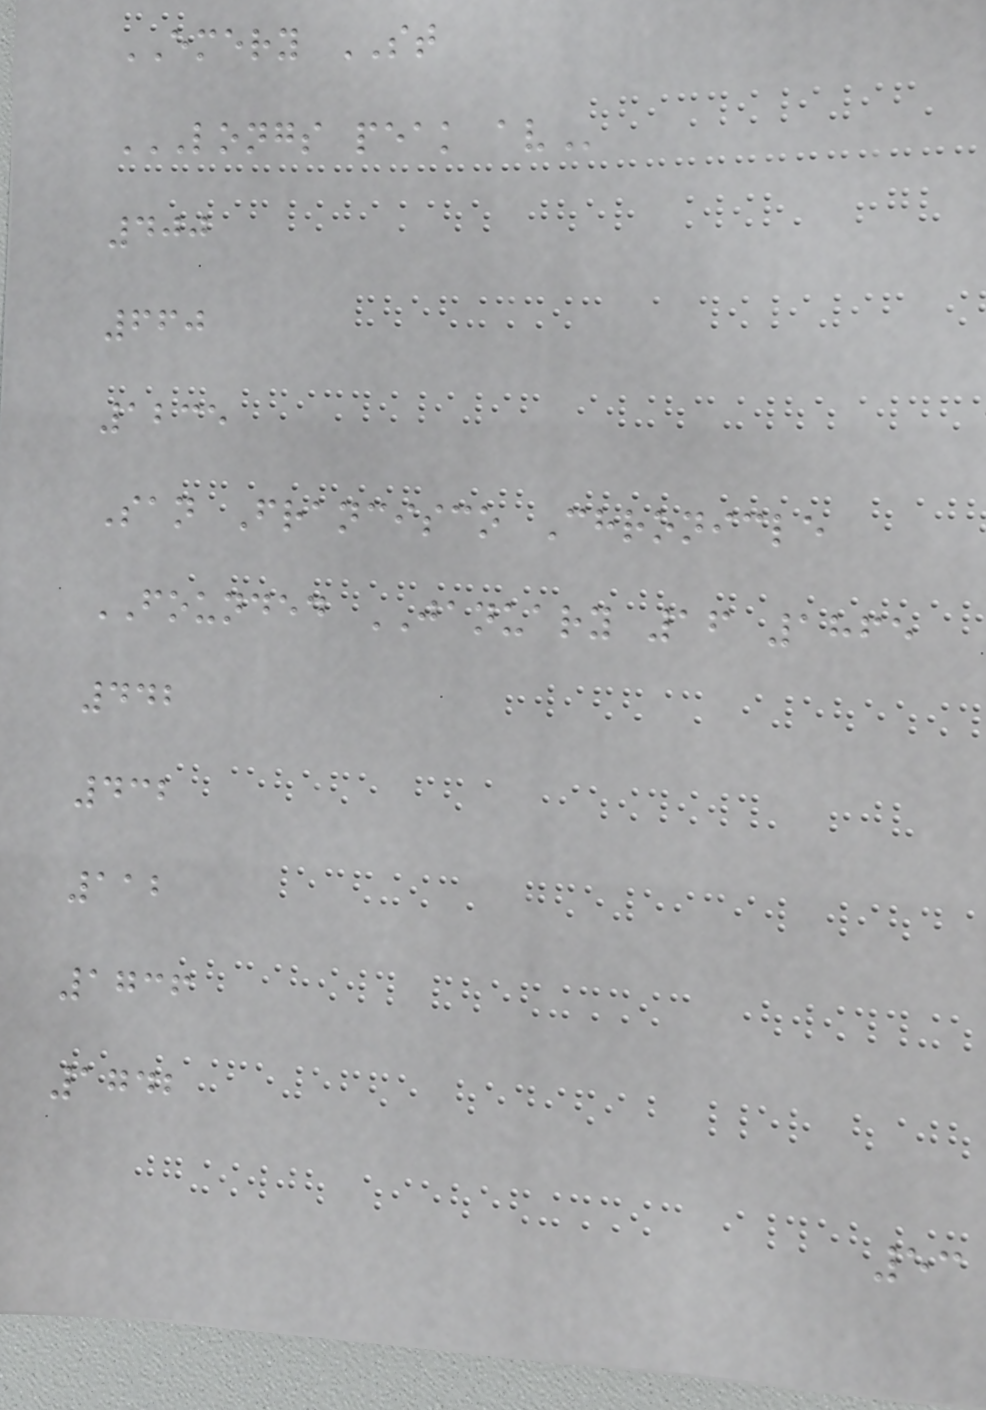EMERY ST
LONGS PEAK AV
400
660
1235
San Francisco Chronicle
FOUNDED JANUARY 16 1865
442
432
112
1736
1742
53
